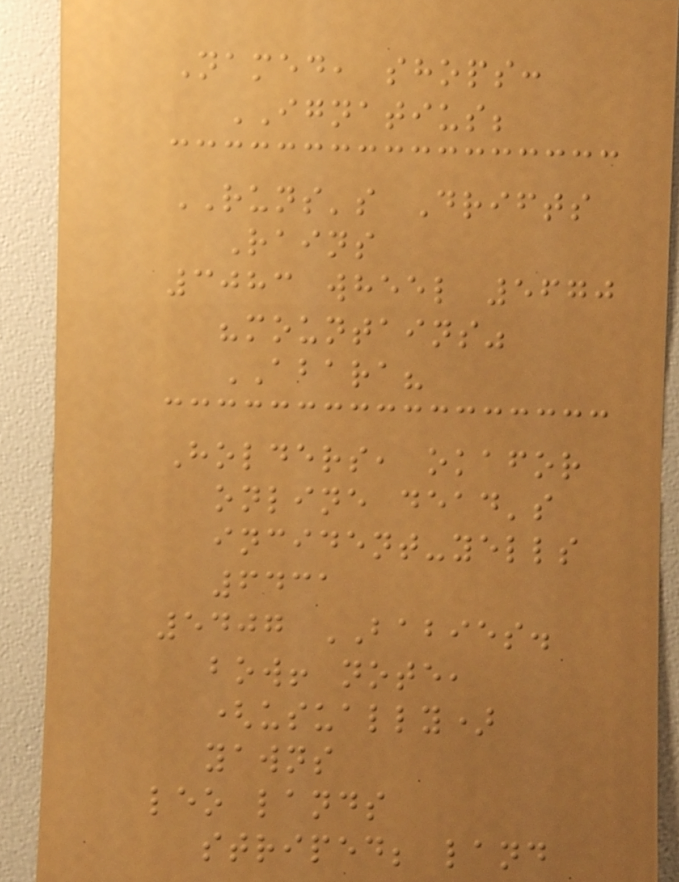Named, shops:
IGNATIUS;
RUNS's Drifts
Rains
3083 wheel 5670
"mountains"
ABARA?
Holders, okafor
online dead's
incident-yells
6431
5407 BABIES.
bow! note,
(usually)
yawns
leo lands
striped; land
